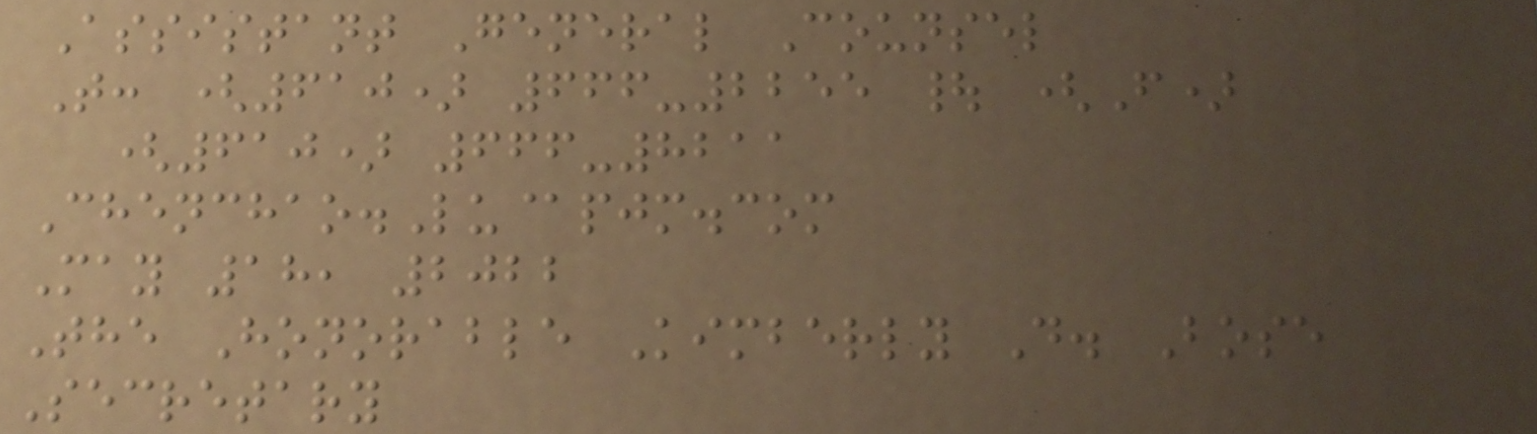Assistant General Counsel
T: (610) 666-2255 | (F)
(610) 666-8211
Chenchao.Lu@pjm.com
May 18, 2022
The Honorable Kimberly D. Bose
Secretary
